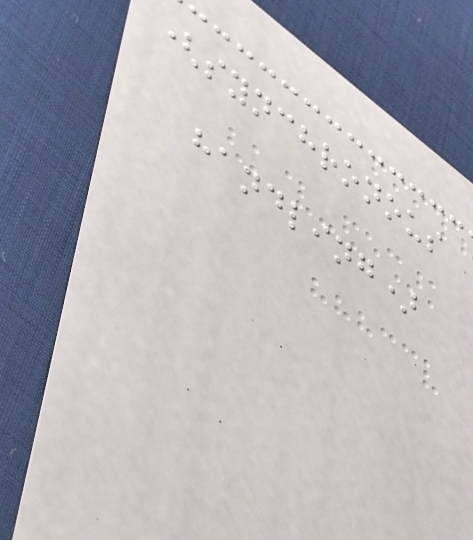(synchronous
handling)
